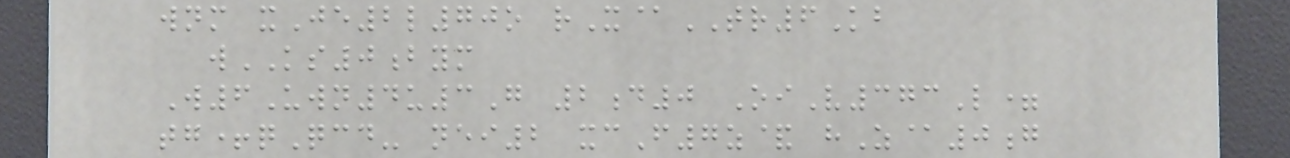wnm xJe2l70o rX@TR6Kb
wKS0bym
W6Uwn4u3G 2d0 OiV373L=
tg+qQcd- nei2 xcF7z& hZ@0g
